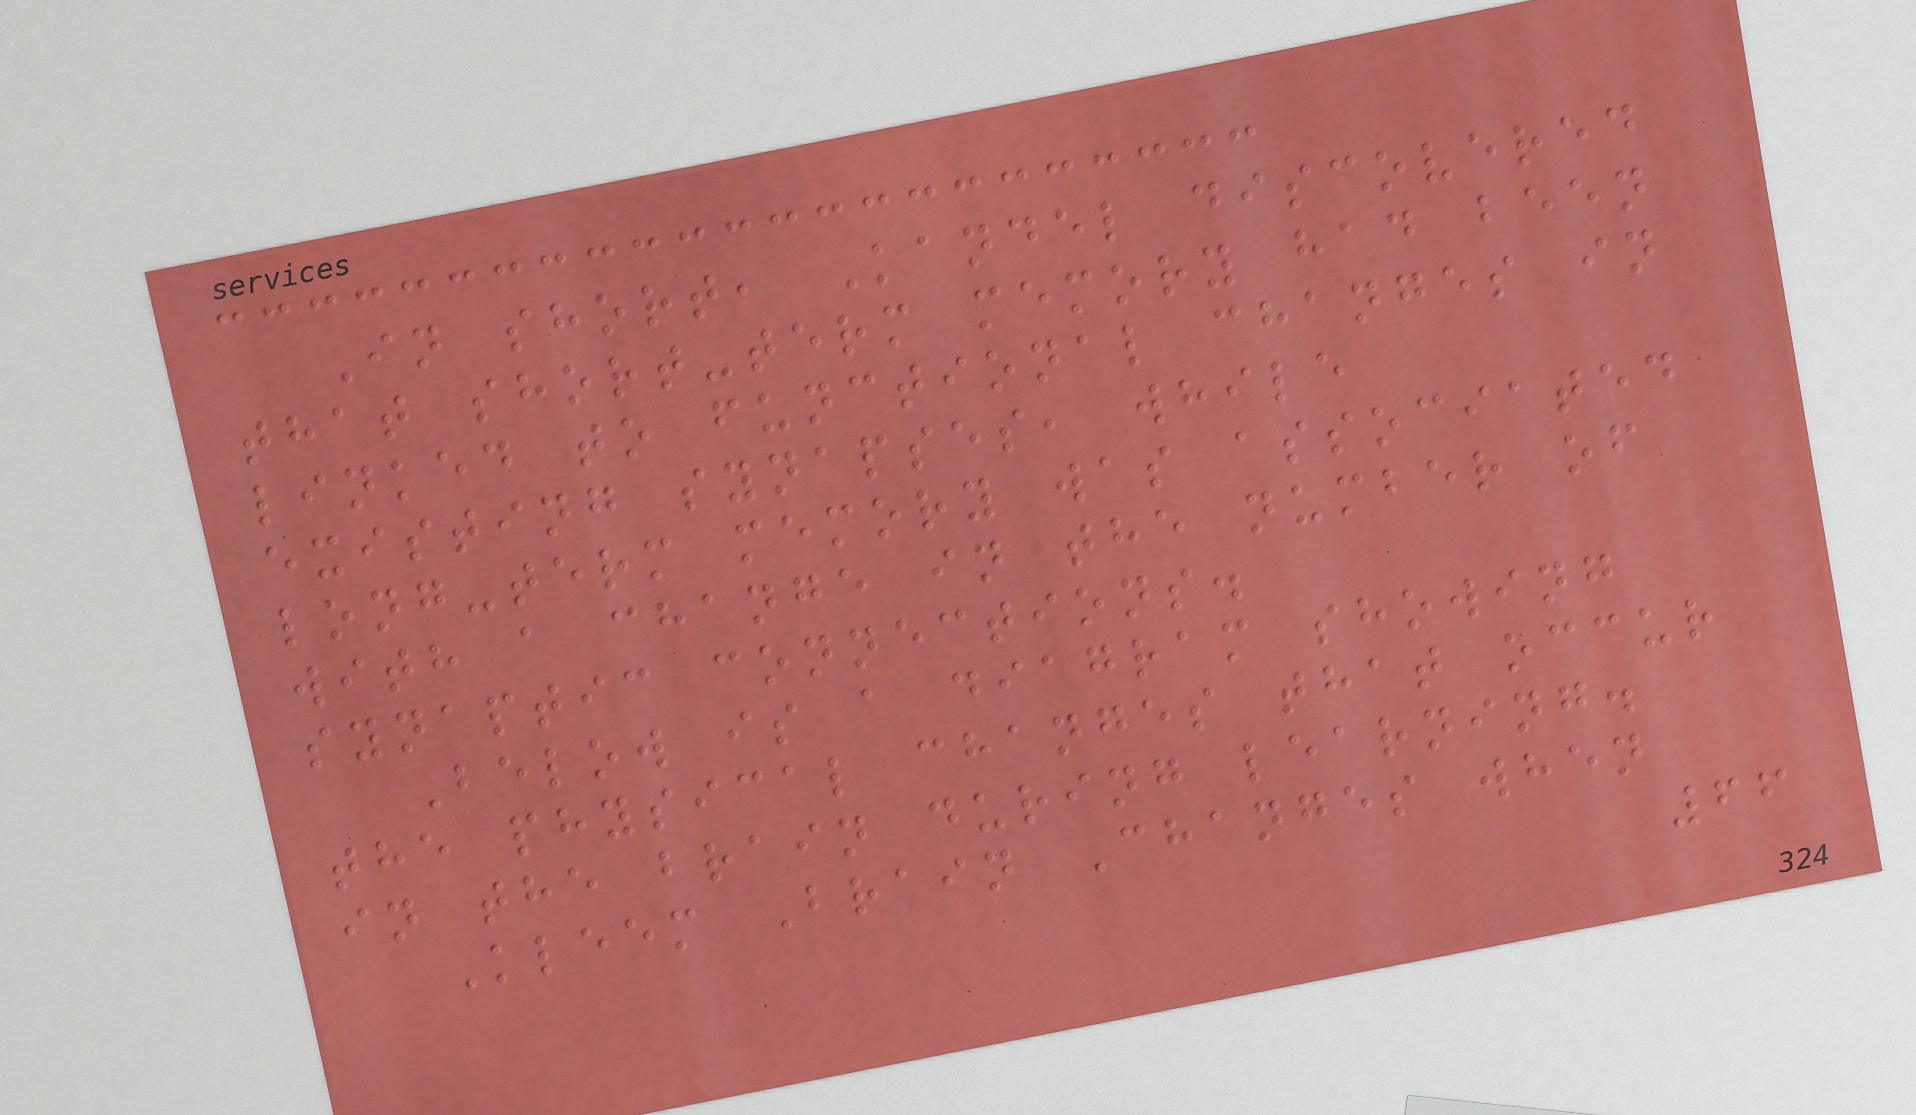In short, Kandel discovered
that short-term memory had been
linked to functional changes in
existing synapses, while
long-term memory was associated
with a change in the number of
synaptic connections.
Below is a diagram showing
the physical changes that occur
in the brain during learning.
Kleem Brain Changes when
66
